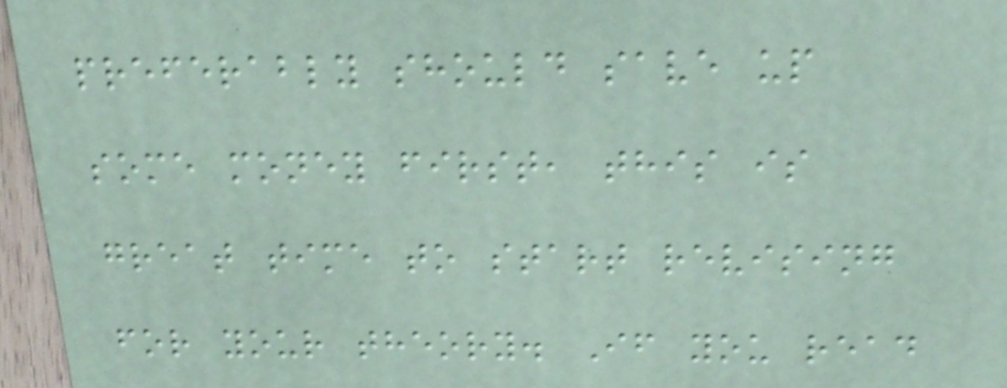preferably should save up
some money first, this is
great time to start revising
for your theory. If you read
